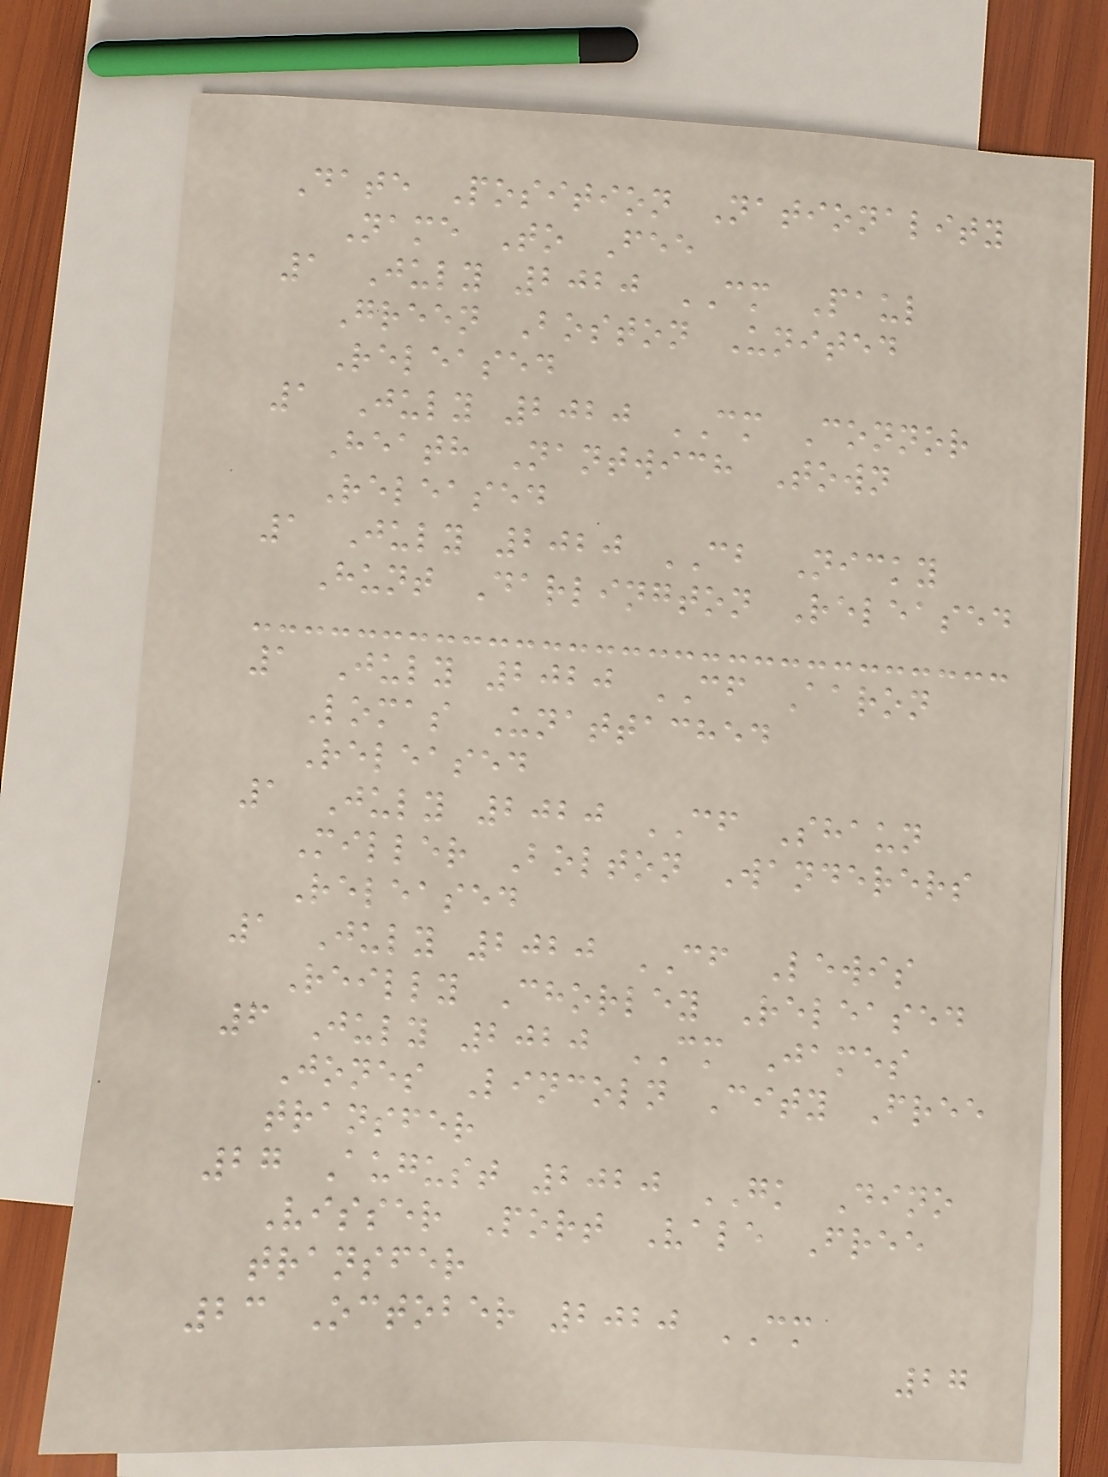Date Position Nationality
Name To Fee
1 July 2020 CM Paul
Green Boston United
Released
1 July 2020 CM Connor
Heath Nantwich Town
Released
1 July 2020 CB Nicky
Hunt Darlington Released
1 July 2020 CF Aaron
Lomas Unattached
Released
1 July 2020 CF Shaun
Miller Bolton Wanderers
Released
1 July 2020 CF Lewis
Reilly Chorley Released
6 July 2020 CM James
Jones Lincoln City Free
transfer
27 August 2020 GK Dino
Visser Port Vale Free
transfer
23 October 2020 CM
27
